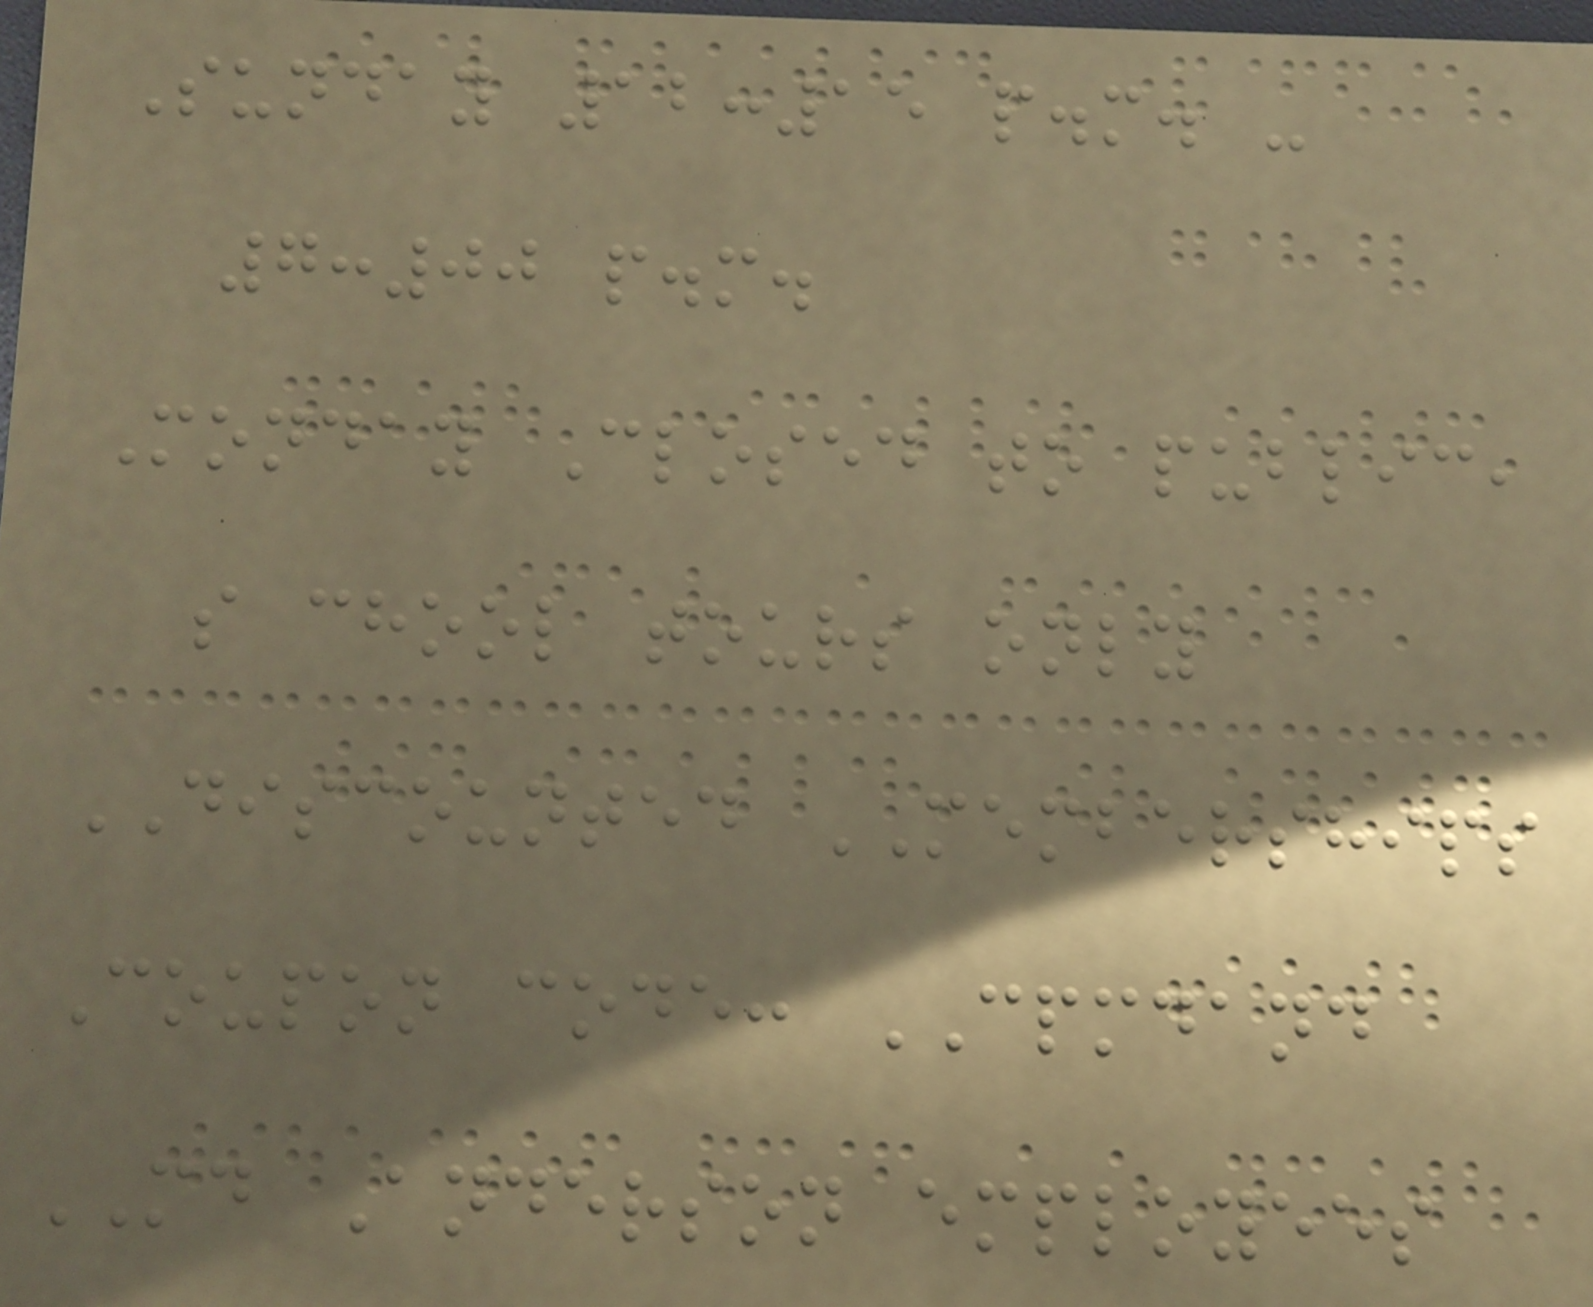Sunday 12:15 p.m. -
7:00 p.m.
Monday Closed to public,
s chool tours only
DISCOUNTED MEMBERSHIPS
Coupon code: CPMDAND
MD Anderson employees
